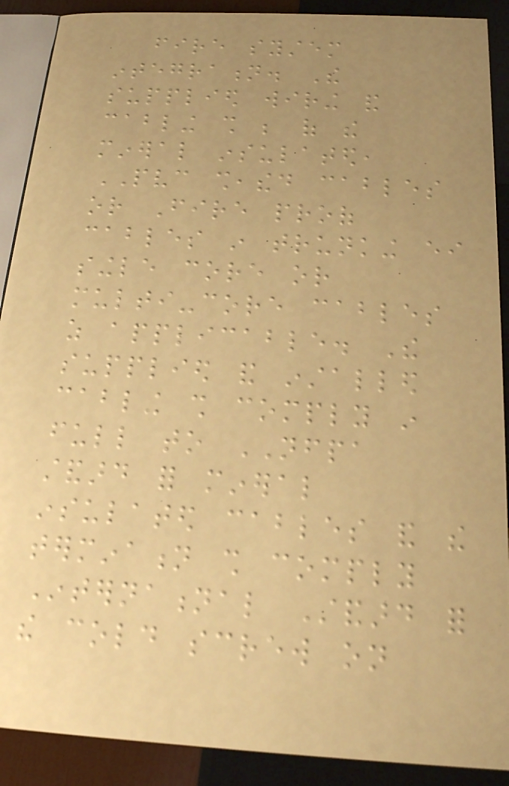fire system
integration. The
supplied wiring and
cabling shall be of the
mineral insulated,
PVC sheathed cables
or Fire proof
cables in trunking either
single core or
multi-core cables
as applicable. The
supplied and installed
cabling shall comply in
full to NFPA
standard for mineral
insulated cables and the
termination shall comply
International Standard for
the cold screw on
